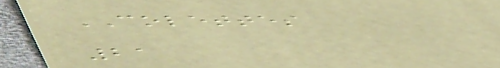COLETTES
21
